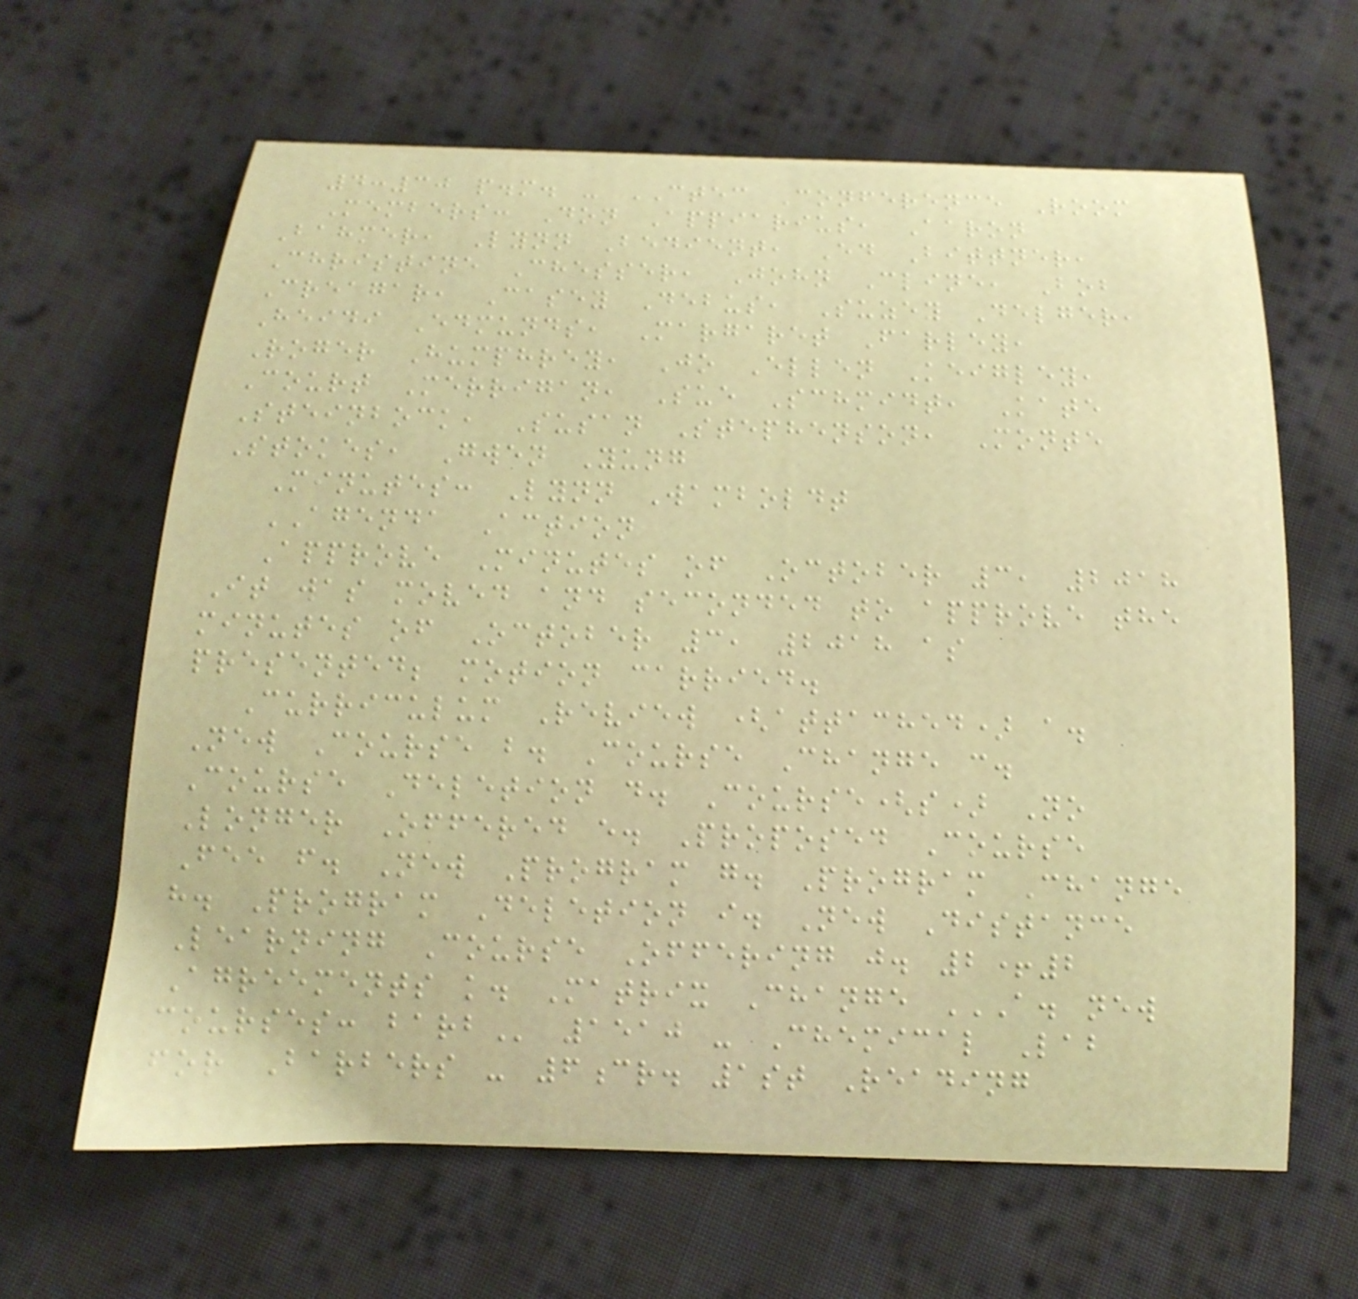4:30 p.m. - CTEC Conference Room
Members: Don Appiarius, Aaron
Bahmer, Lynn Bedient, Ed Bittner,
Christine Chesser, John Cline, Bob
Creagar, Casey Debus, Suzey Delger,
Heidi Edmunds, Margaret Farley,
Roger Humphrey, Jo Ellen Keigley,
Court Merrigan, Sue Schmidt, Kate
Steinbock, Susan Stephenson, Monte
Stokes, Gwen Yung
Minutes: Lynn Wamboldt
AGENDA Action
Approve Minutes of October 3, 2018
It was moved and seconded to approve the
minutes of October 3, 2018 as
presented; motion carried.
Curriculum Review (attached) a.
New Course b. Course Change c.
Course Deletion d. Course(s) No
Longer Offered e. Proposed Course
Fee f. New Program g. Program Change
h. Program Deletion i. New Distance
Learning Course Offering j. 2+2
Agreements k. Matrix Change A. NEW
COURSES: BARB 1510 - Chemical Lab
for Barbers - 6cr. 1st Reading
